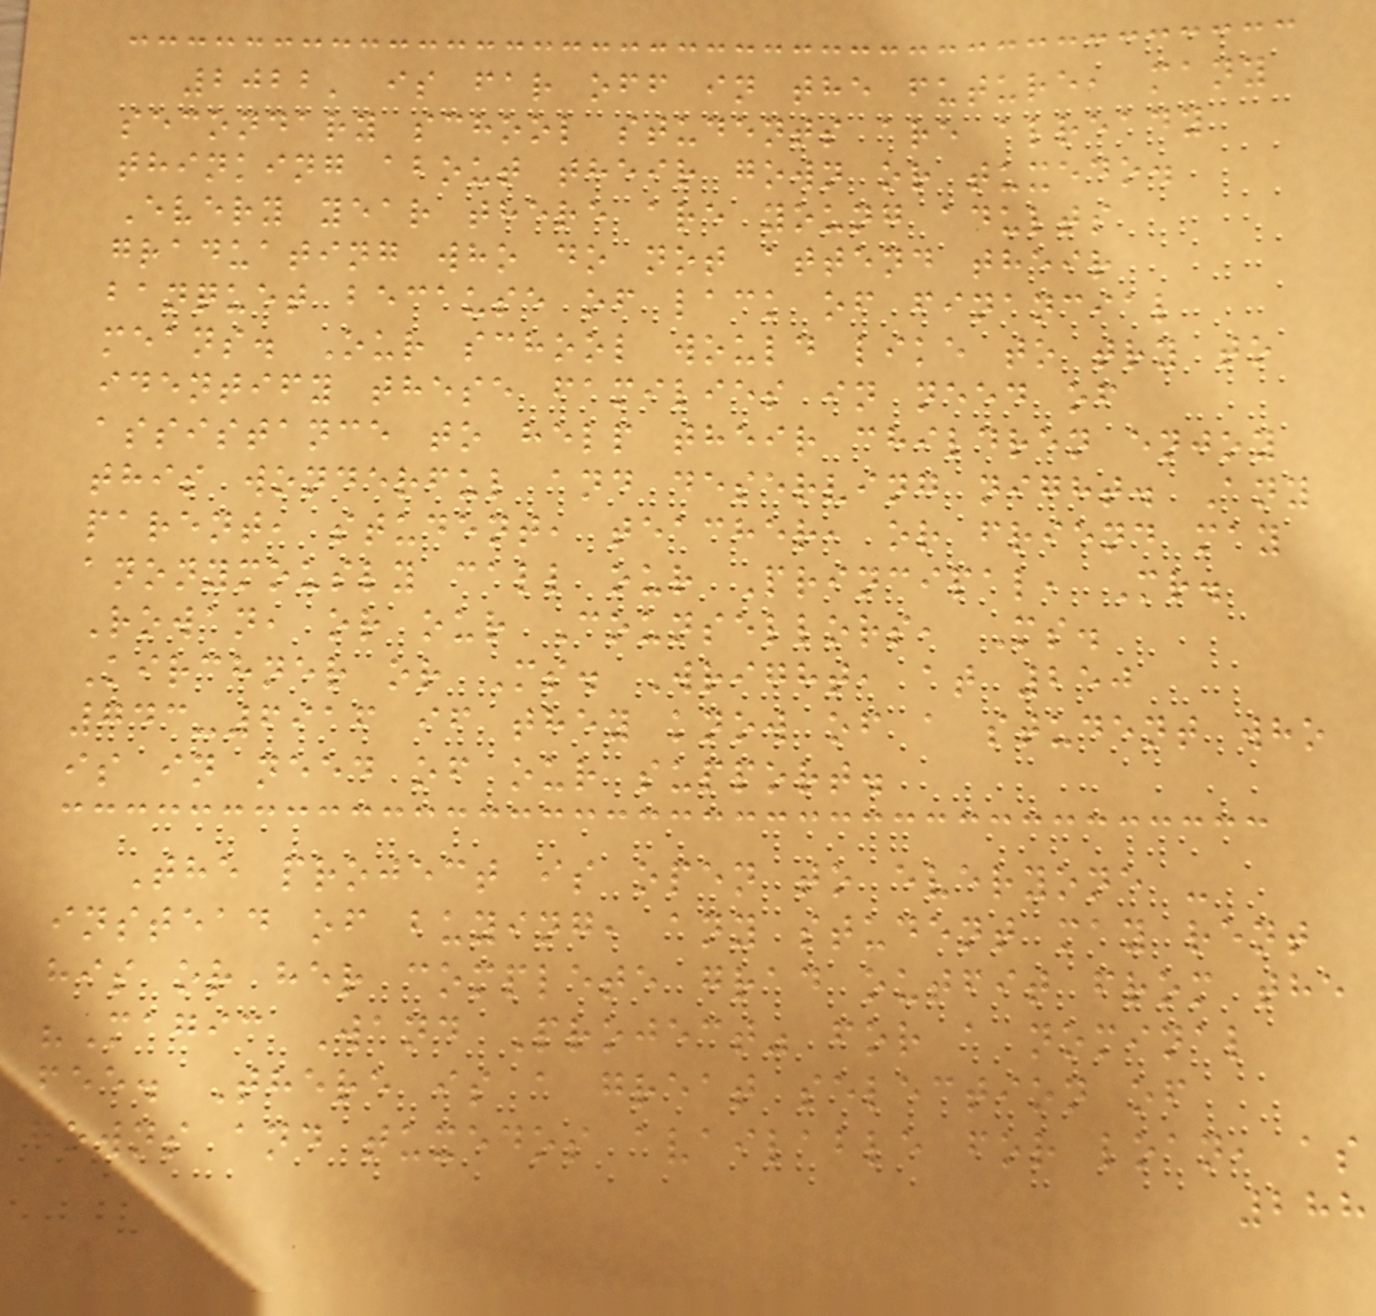2022' is far off in the future, many
secondary school students are already
thinking about their gown or tuxedo.
Every year there are young adults
graduating who do not attend their
banquet because of lack of financial
means. Our school would like to try to
identify these families in need of
assistance to help their children enjoy
this wonderful and deserving night. Any
parent, student, teacher, or friend may
anonymously call our Principal, Mr.
Rowan, or our Counsellors, Ms.
Kirchner or Ms. Wright, at 250
743-6916 if they know of a student who
is in need of our support.
The project is open to everyone -
instead of buying, any student may rent
his or her complete grad outfit from the
"Magic Wand Project" for a nominal
fee. There is a great selection of
gowns and tuxedos available for loan, as
288
